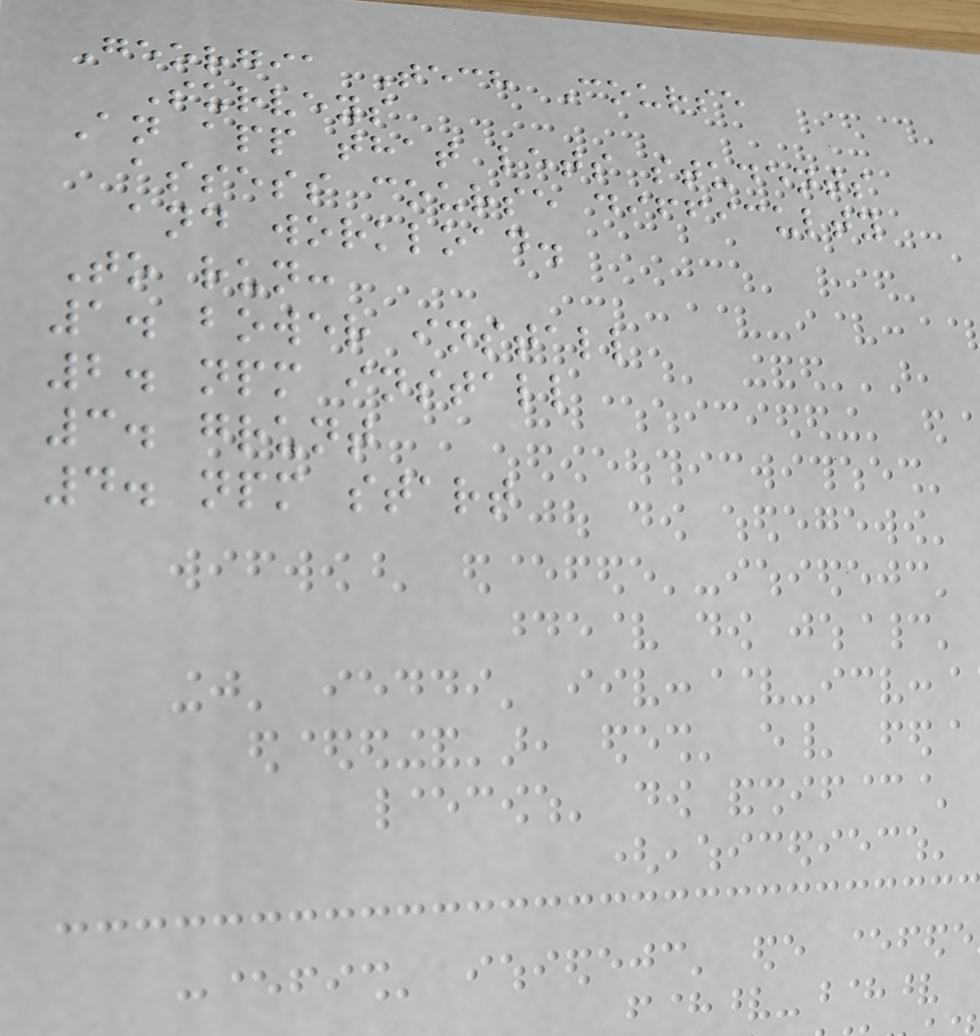Georgia Tech Course
Surveys
An app that lets students
assess course difficulty
and workload.
To run:
1. bower install
2. npm install
3. grunt
4. npm start
